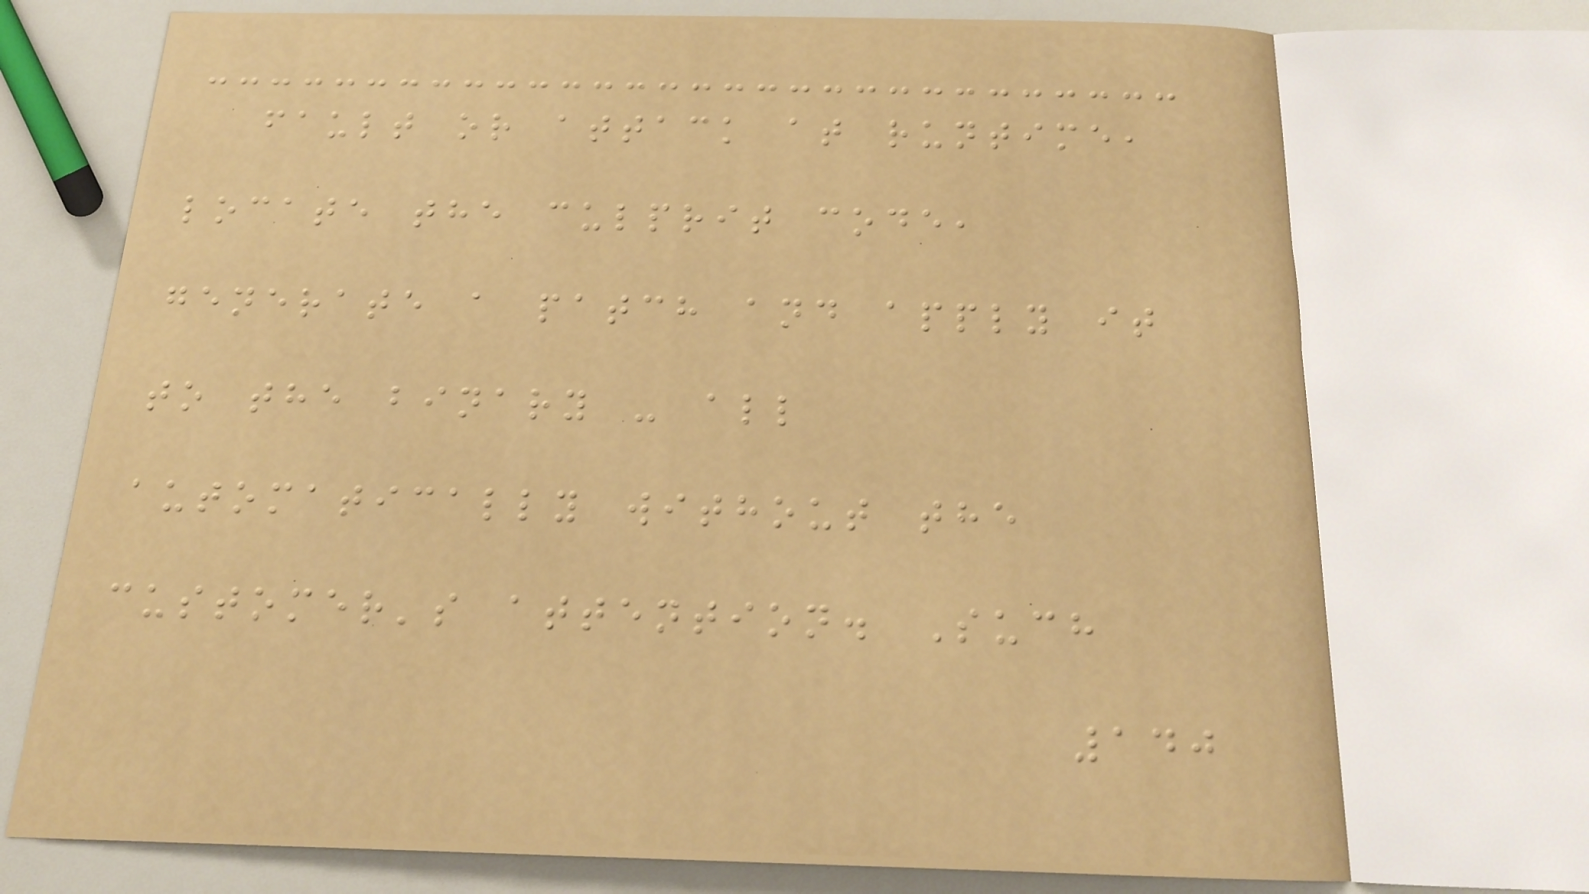fault or attack at runtime,
locate the culprit code,
generate a patch and apply it
to the binary - all
automatically without the
customer's attention. Such
140
